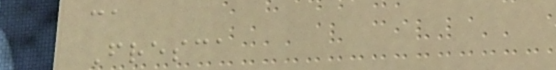ca
Fresca
